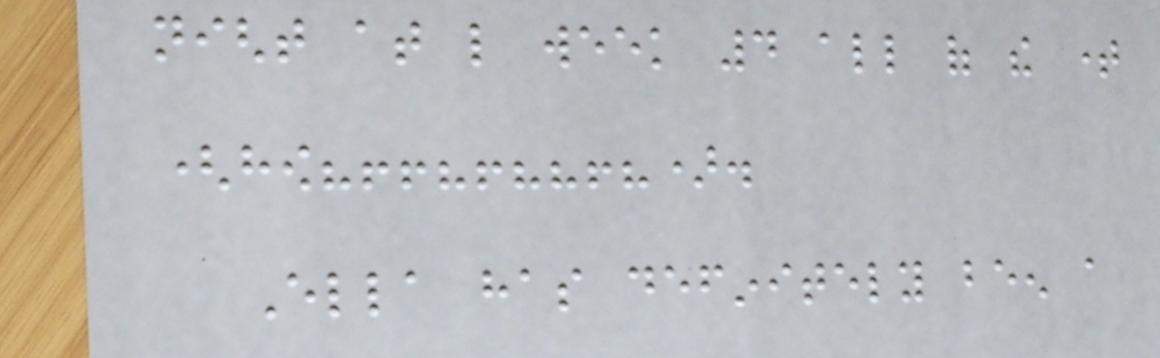night at like week 4 all of the time
(how?!!?!??!?).
Ella has definitely been a
